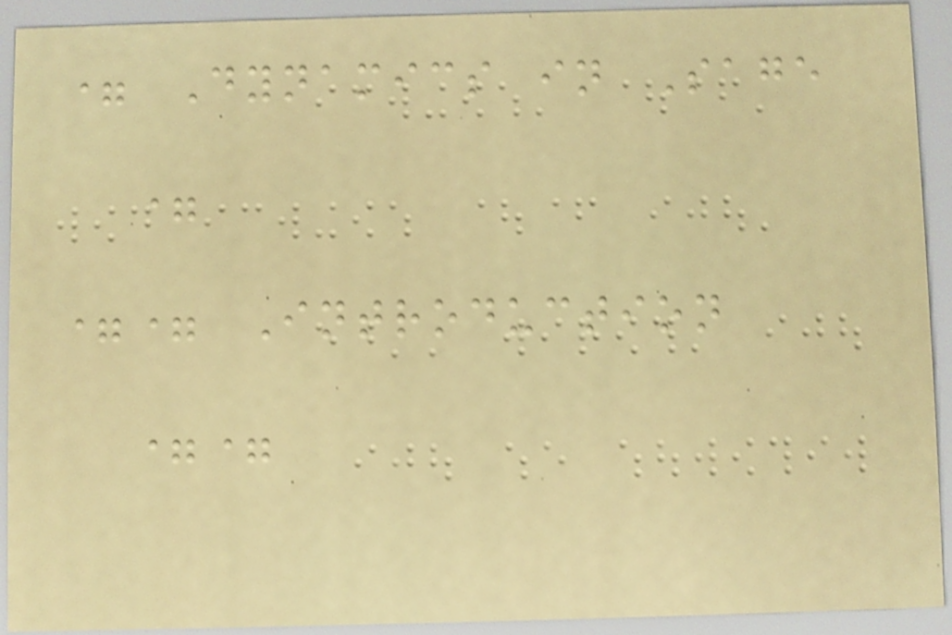= Dynamics in Sage
=
== Introduction
==
